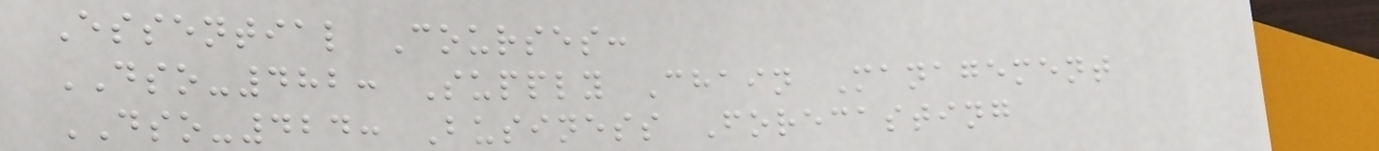Essential Courses:
DSO-482: Supply Chain Management
DSO-424: Business Forecasting
